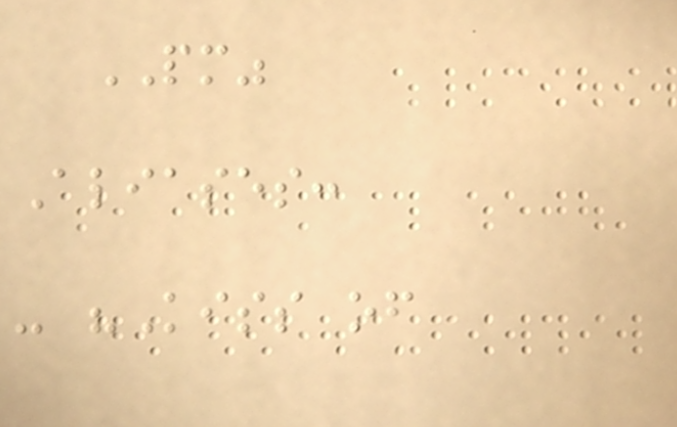PM"
Aliases:
- "Kiss of
